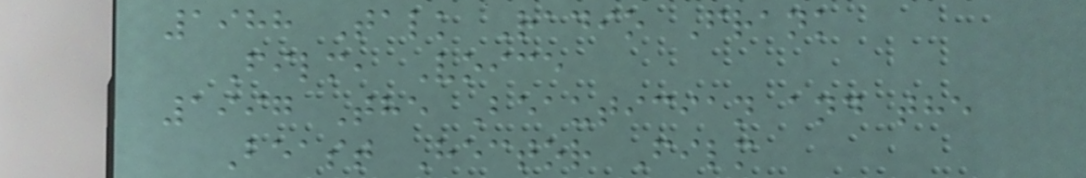1988 Talk Radio Frank
Film, Voice
1997 The Beautician and the
Beast Hector Film
